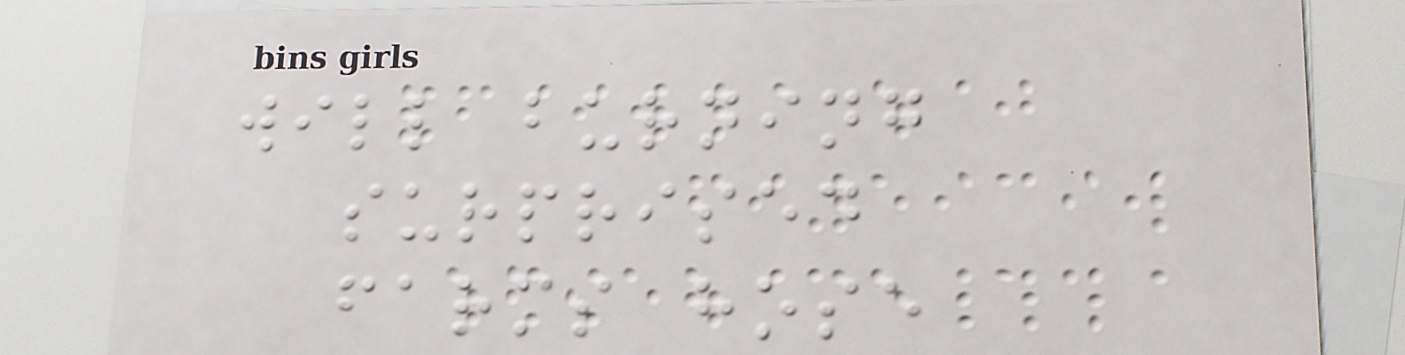will burning
surprised
farms hose
